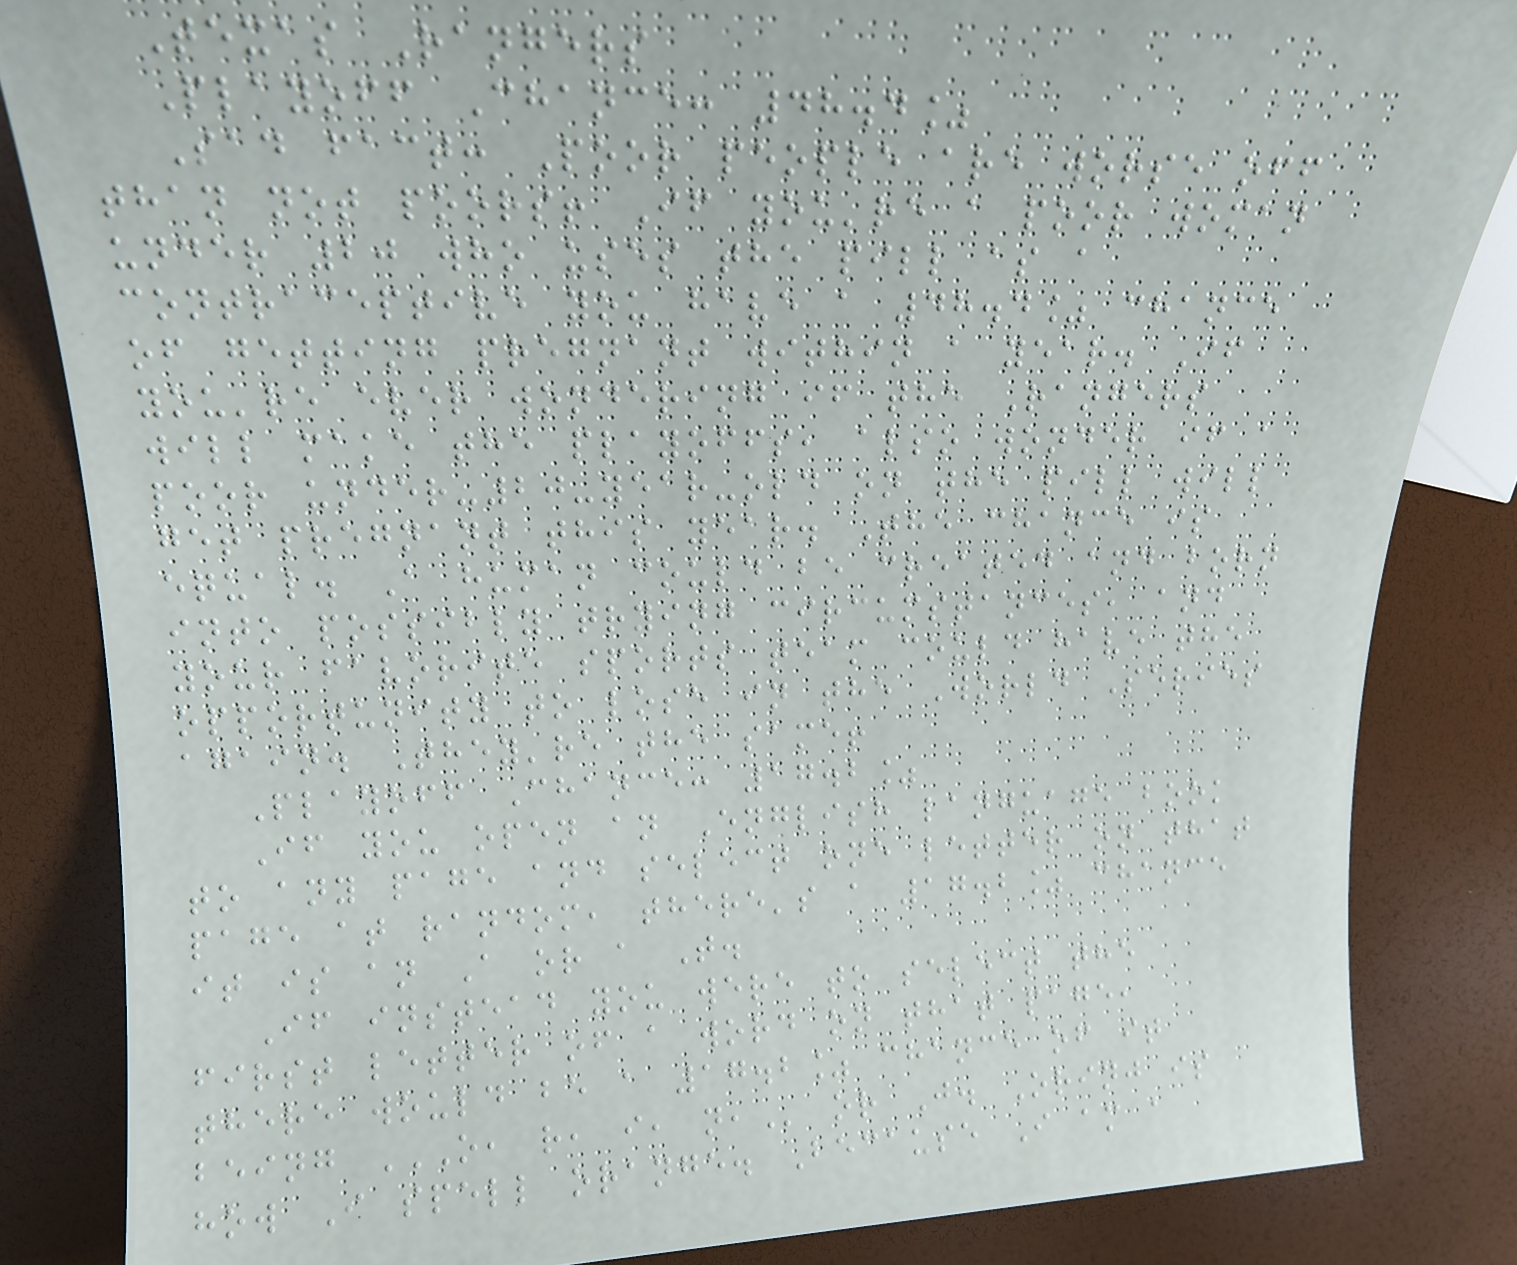Texas Rangers
Playoff Chance: 48.4%
Sad fact: Poor people are worse off
than not poors! If you're a poor woman
under 20 who uses the pill as a
contraceptive you have a 48.4% chance
of getting pregnant within a year. If
you're ever wondering if the Rangers
will make the playoffs, also wonder if a
poor under-20-year-old on the pill will
get pregnant this year. The chance is
equal. A human could be created and born
into possibly trying circumstances, and
your favorite sports team could have the
opportunity to lose in the World Series
again. They're the same!
Playoff Chance: 17.2%
If you open an English language book
to any page and select one letter on that
page at random, there's a 17.2% chance
it is an A or a T.
If instead you were to select the
first letter of a word on that page,
there would be a 17.2% chance of it
being O, R, I, N, or J. Orinj is
how I spell orange. Because I am a
